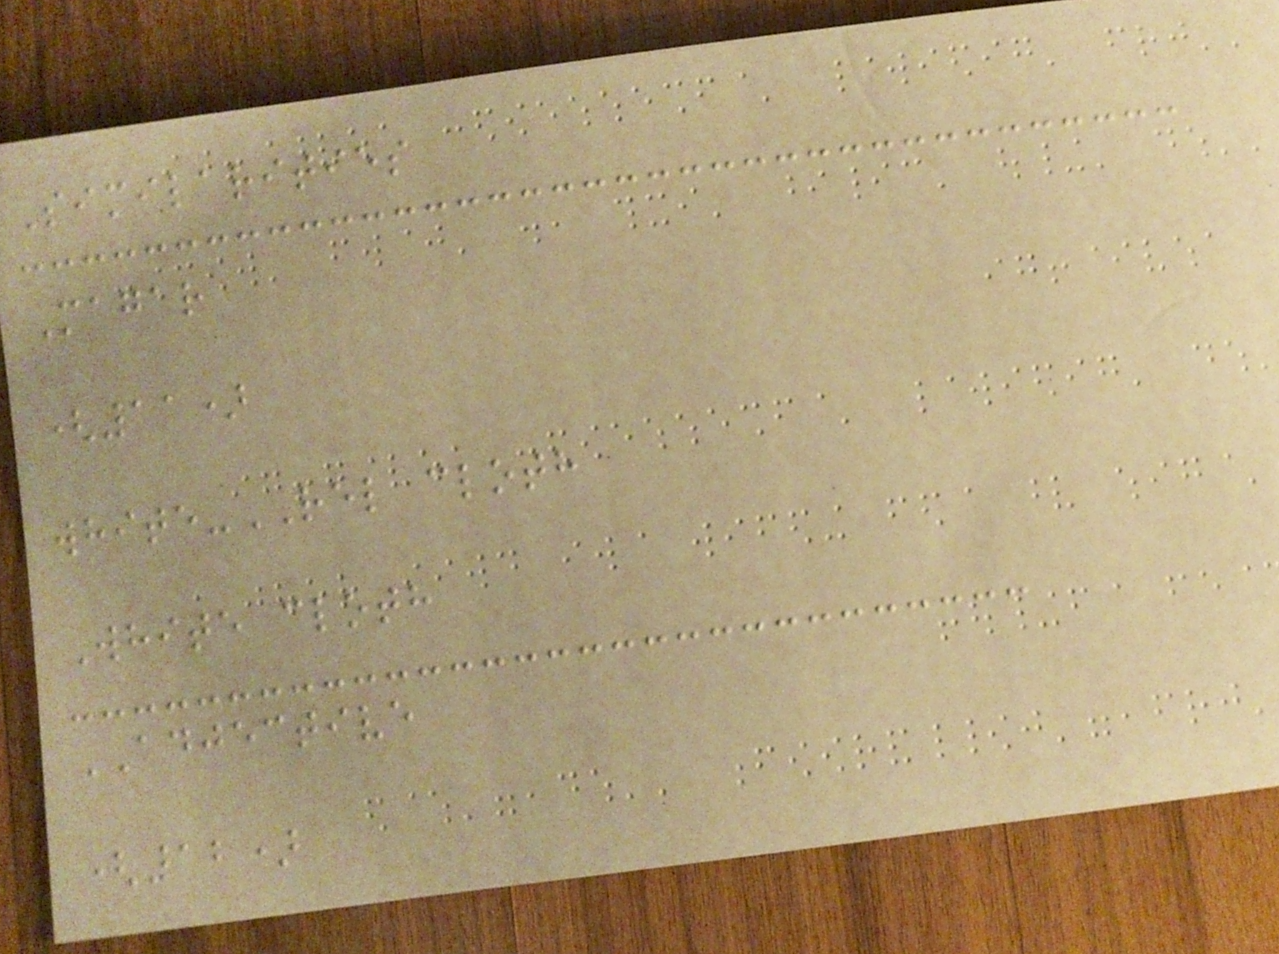Similarities
Magar
(11)
white-REL cloth
White cloth
ADJECTIVE
(12)
